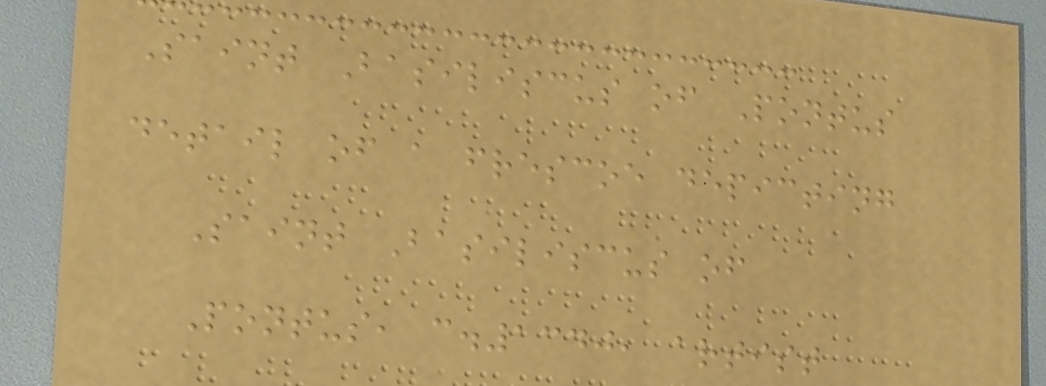Saint Basiliscus of Pontus
detail of a frescoe depicting
Saint Basiliscus of
Pontus, c.1340, artist
